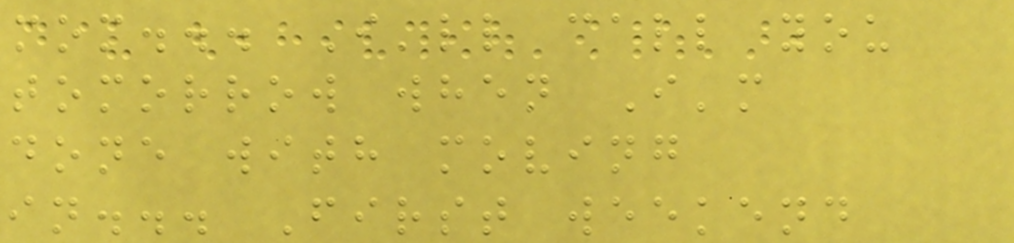mom... I'll call you
tomorrow when I'm
done with moving
in... First weekend
